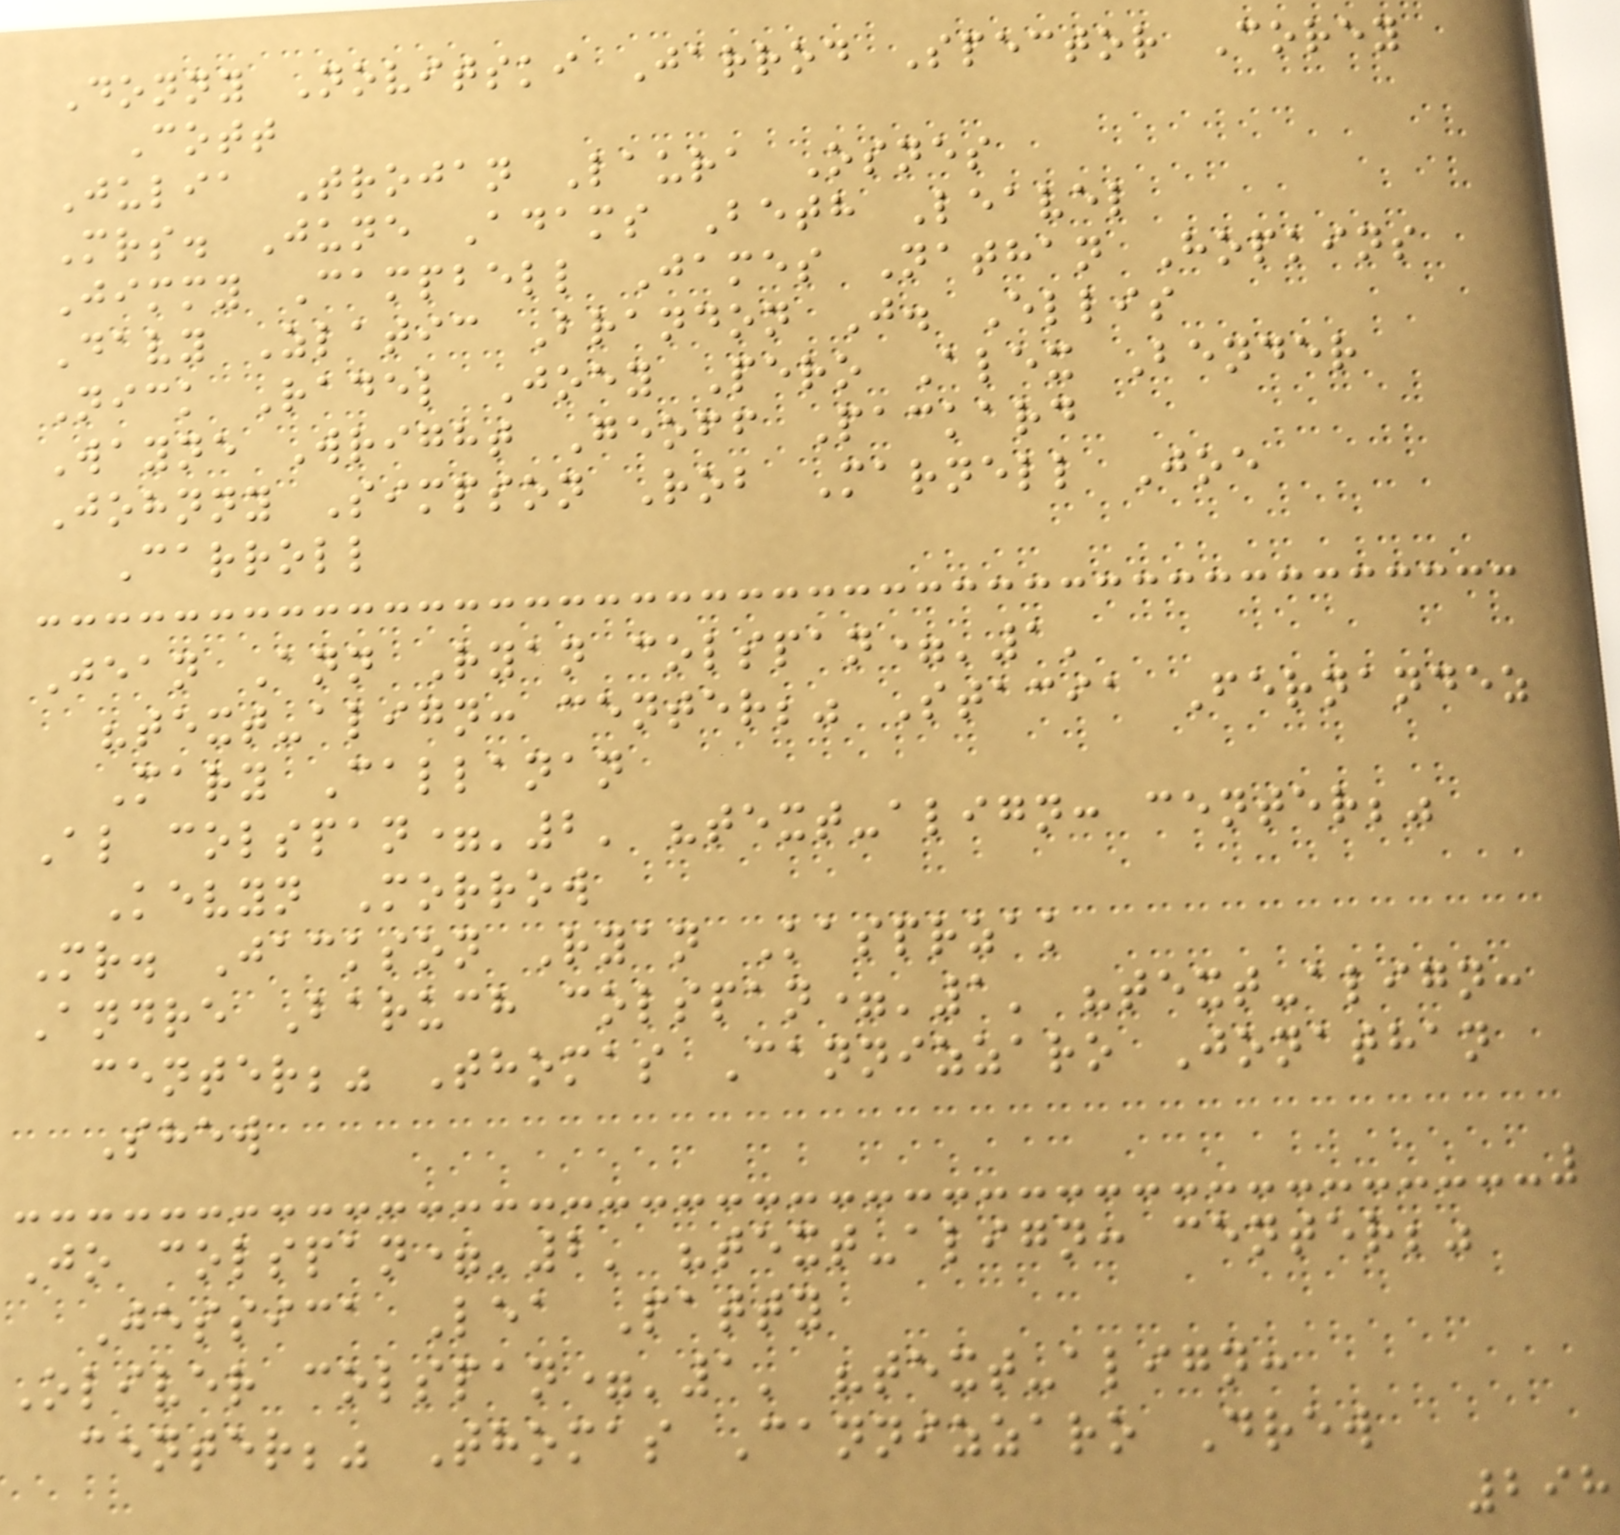Donny Novitski Jarrod Spector Corey
Cott
Julia Trojan Laura Osnes
Mrs. June Adams Beth Leavel
Jimmy Campbell James Nathan Hopkins
Davy Zlatic Brandon J. Ellis
Nick Radel Joey Pero Alex Bender
Wayne Wright Geoff Packard
Johnny Simpson Rob Marnell Joe
Carroll
Jean Ann Ryan colspan='1'
"text-align: center;" Stacia Fernandez
Mary Callanan
Al colspan='2' "text-align: center;"
Kevyn Morrow
Mr. Jackson Ryan Kasprzak
Andre Baruch colspan='1' "text-align:
center;" Thomas Cannizzaro Jonathan
Shew
Jo colspan='2' "text-align: center;"
Jessica Lea Patty
Oliver colspan='1' "text-align:
center;" Thomas Cannizzaro Drew
298
